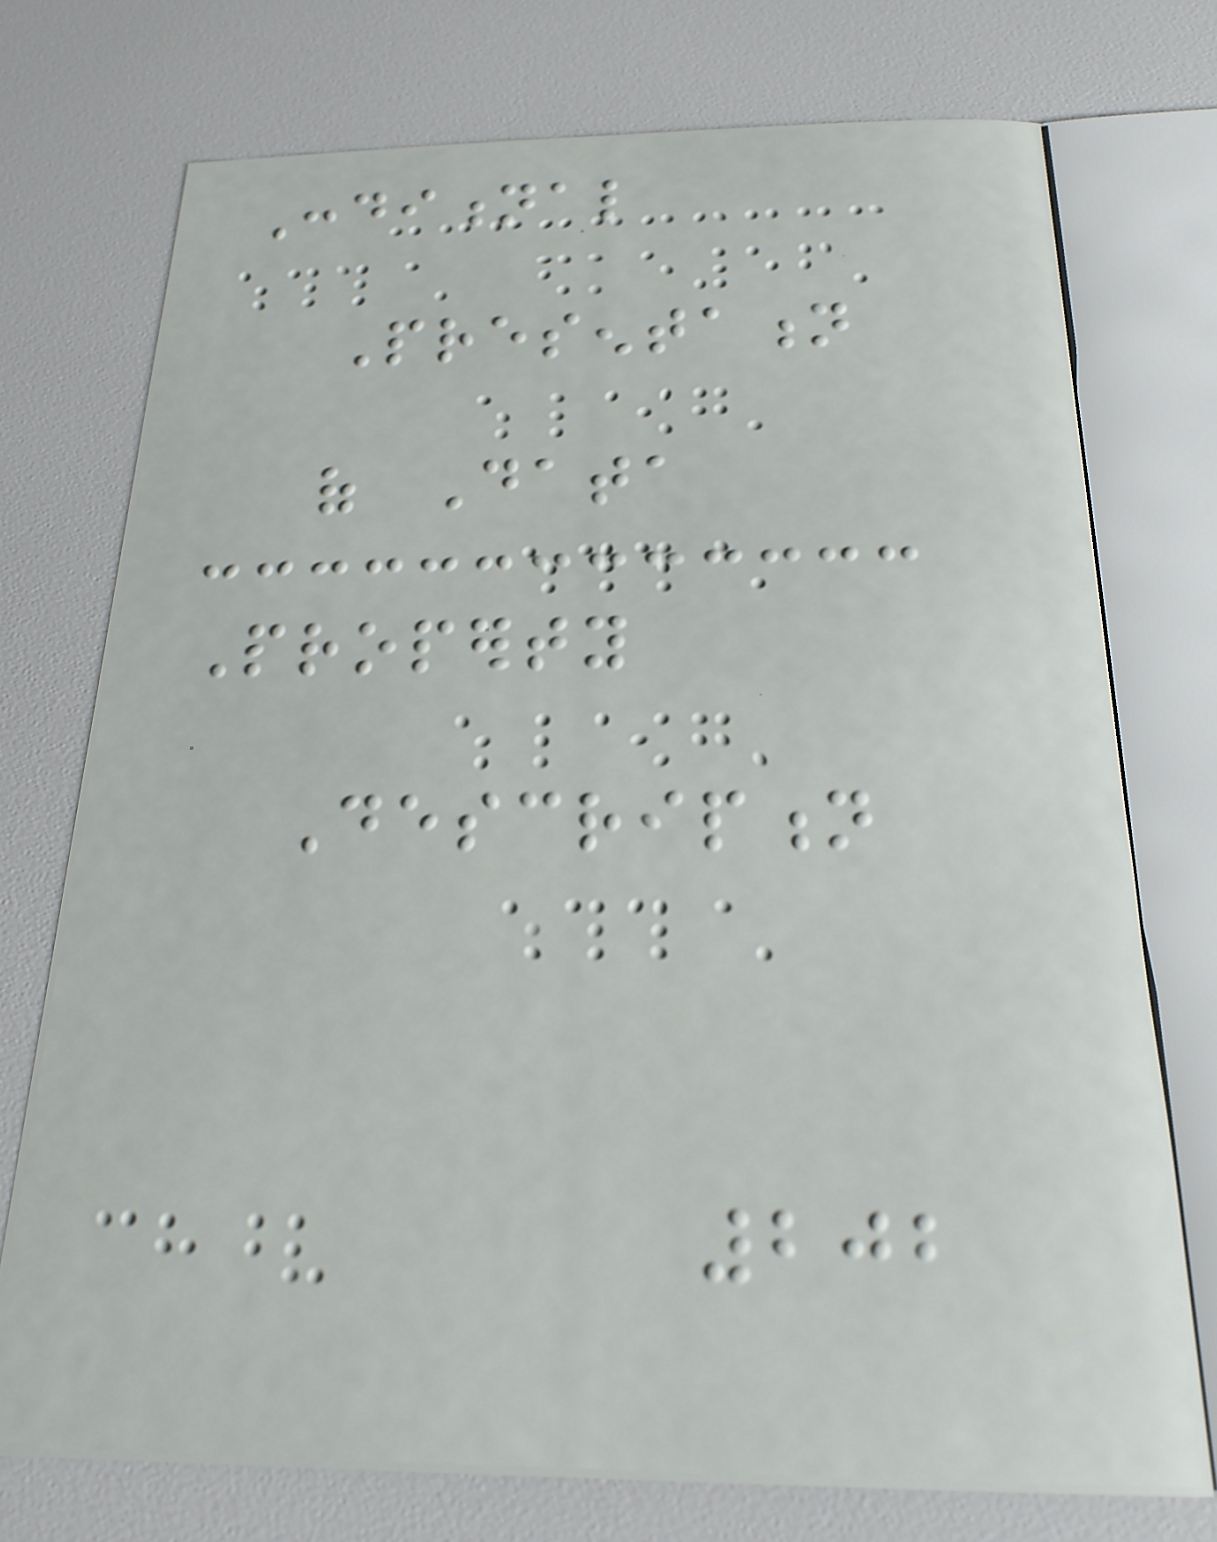Conditional
Presentation
of Data
Property
Description
202
